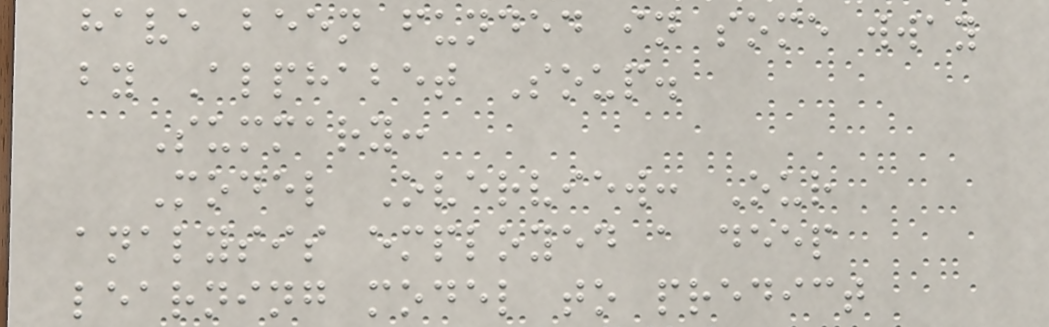have been funded in some wway
by Alphabet Soup.
Summary:
Model Overview: Our
analysis employed a deep
learning model to predict
